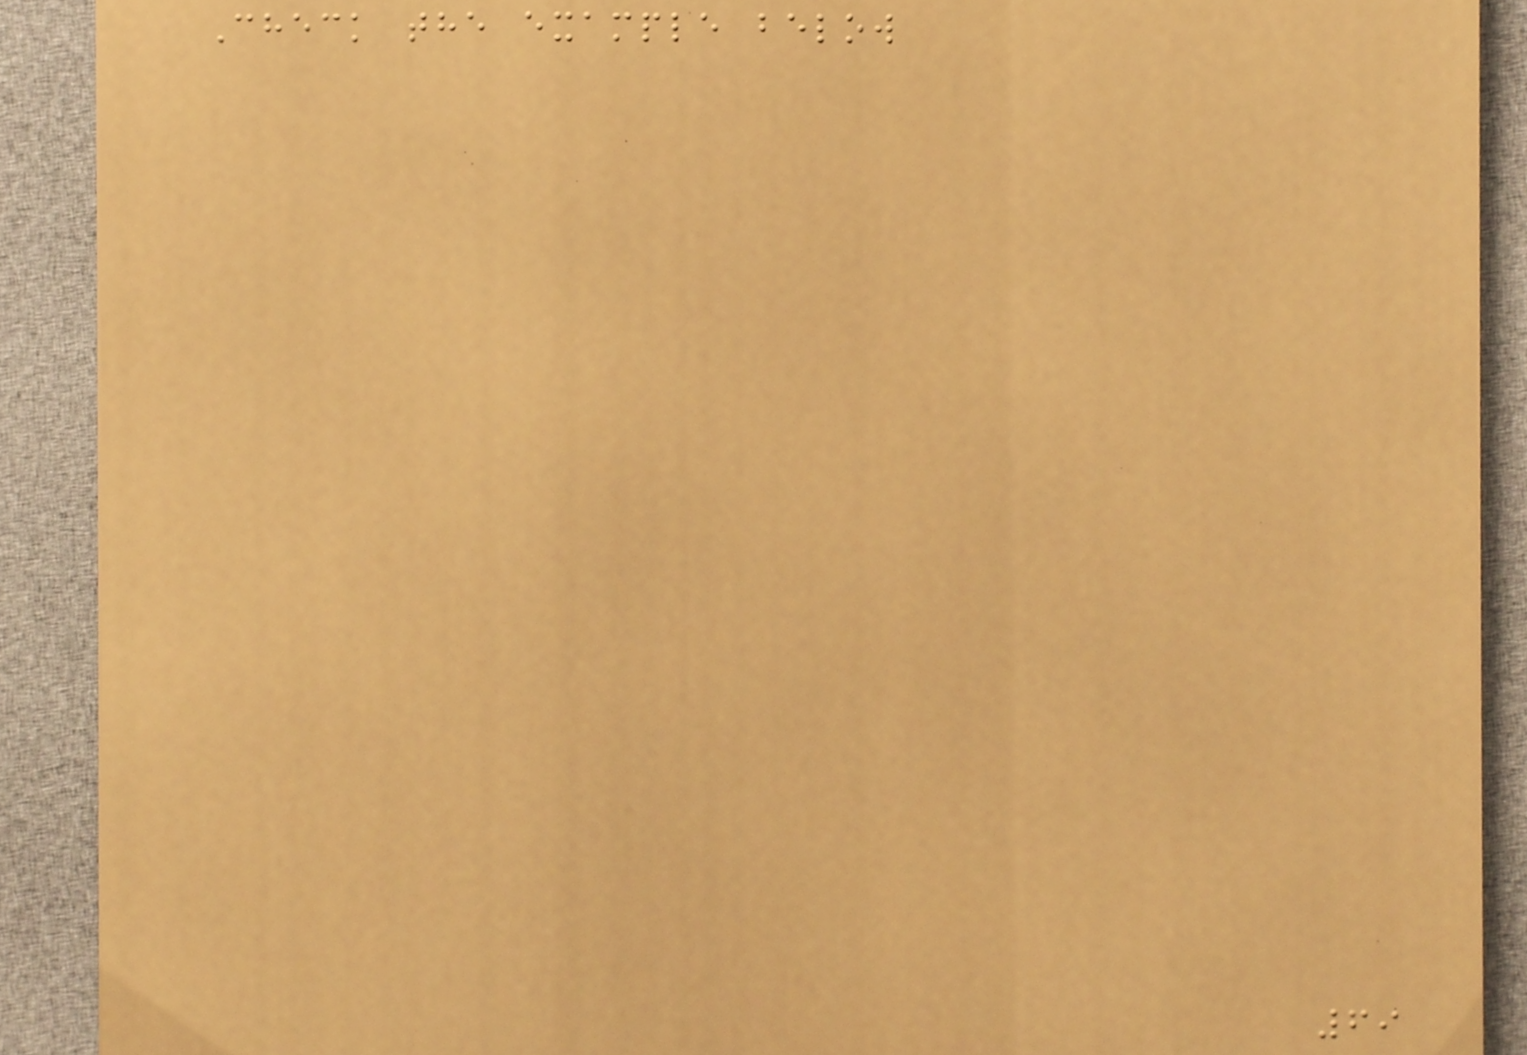Check the example below
69
